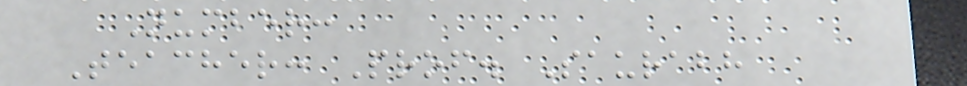Number:
Teacher: Prof. Saurabh
